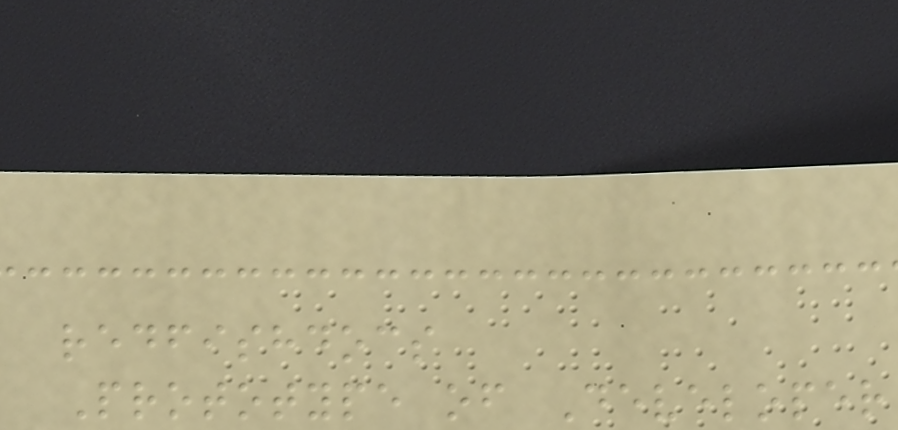redfishdocs
Prototype of Developer
